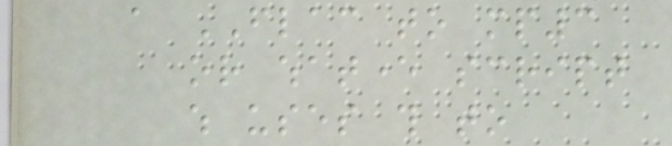a FLAC to mp3
or whatever script
which uses this to
